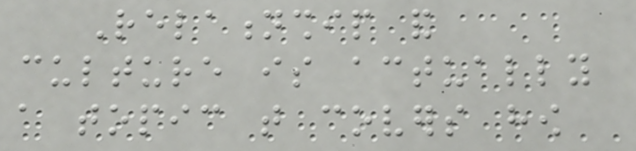Relationship and
culture is actually
a topic that covers how
